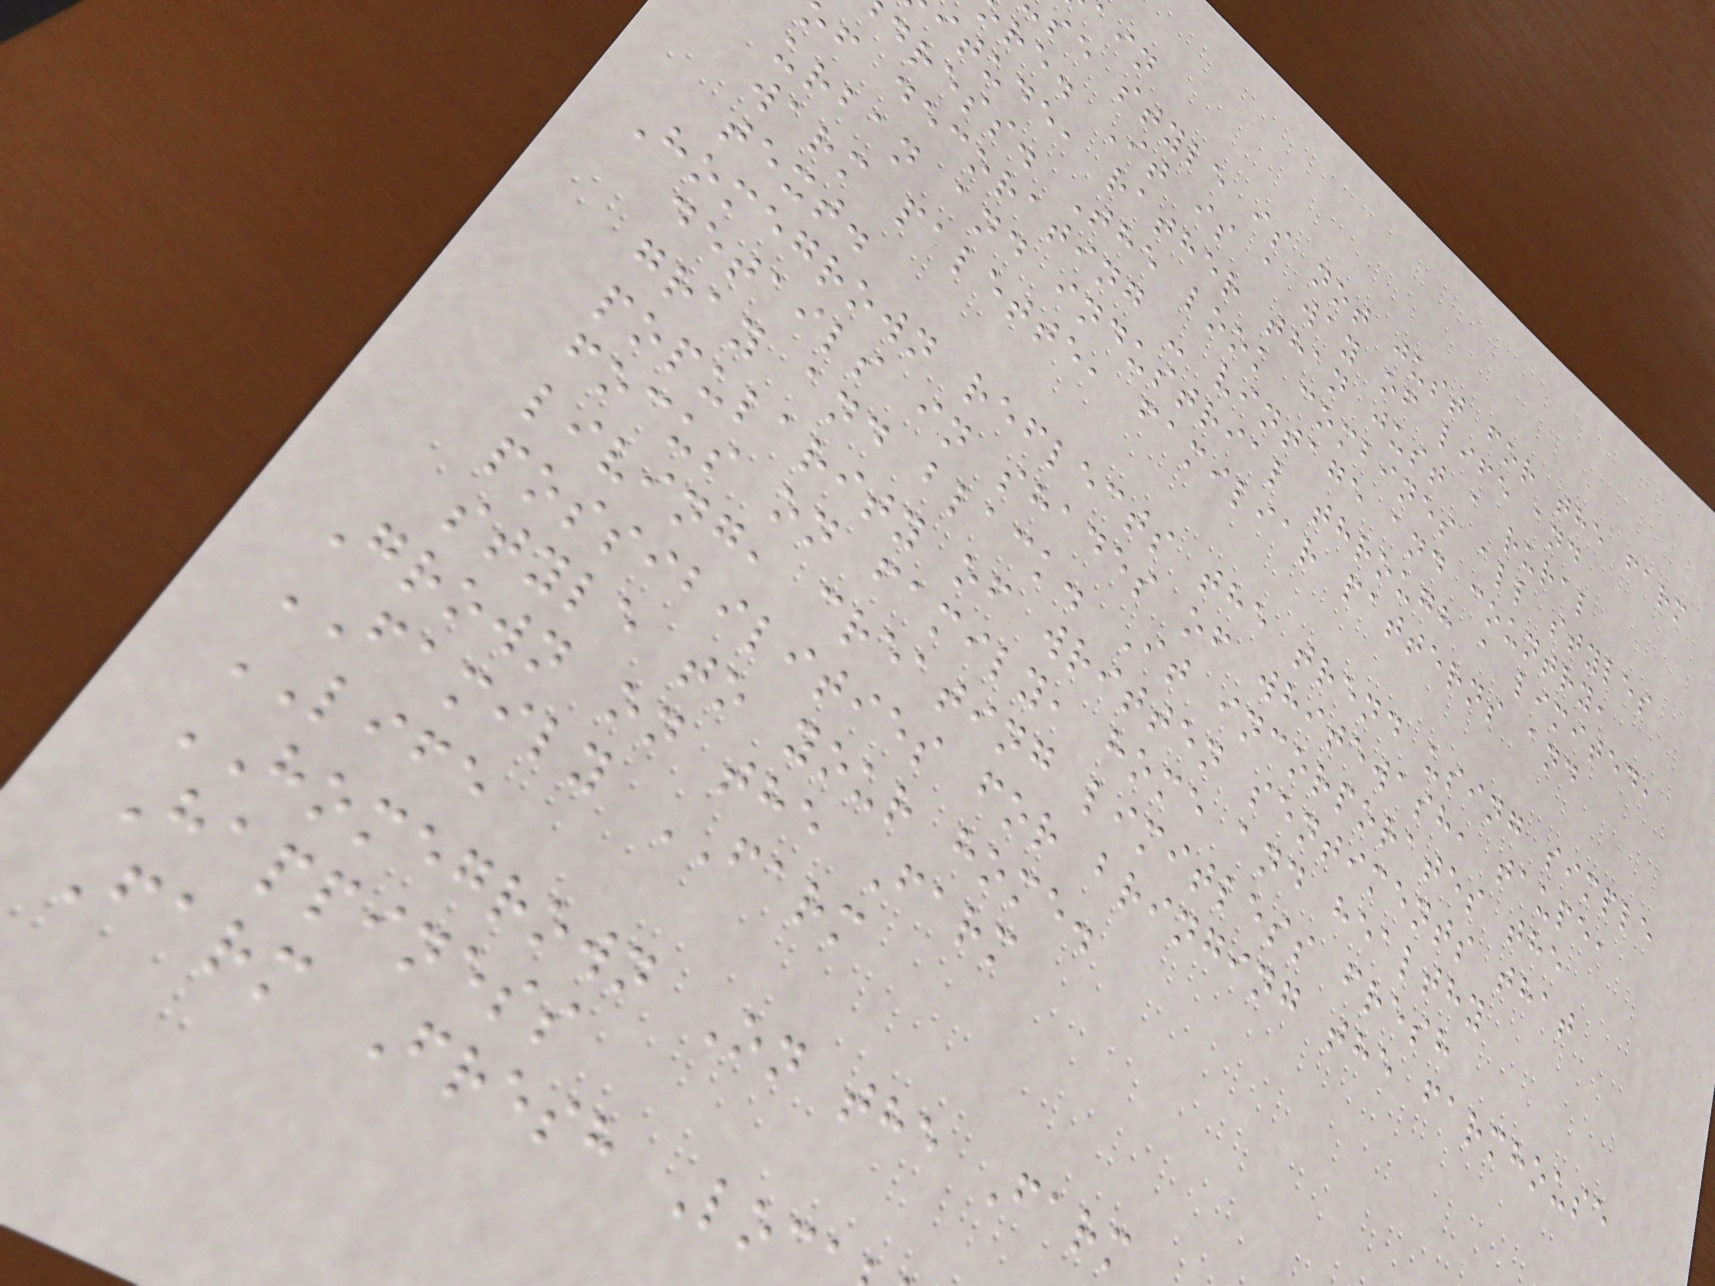se style is not just for the farm
re. It is a way of life and
itude, rather than just a rural
dress. The look combines all styles
f decorating - vintage and country,
urban and industrial through a limited,
warm palette, familiar patterns and
text.
Homegrown reflects the trend using simple
details in shades of whitewash, taupe,
gray and black. It incorporates the
popularity of written sentiments that
focus on family, home and healthy
living, creating limitless fresh
possibilities for bringing the farmhouse
style to your home.
Grown on the Farm
FAMILY FARM
LIFE
HOMEGROWN On the Farm
Happiness
Farm Fresh Loc
